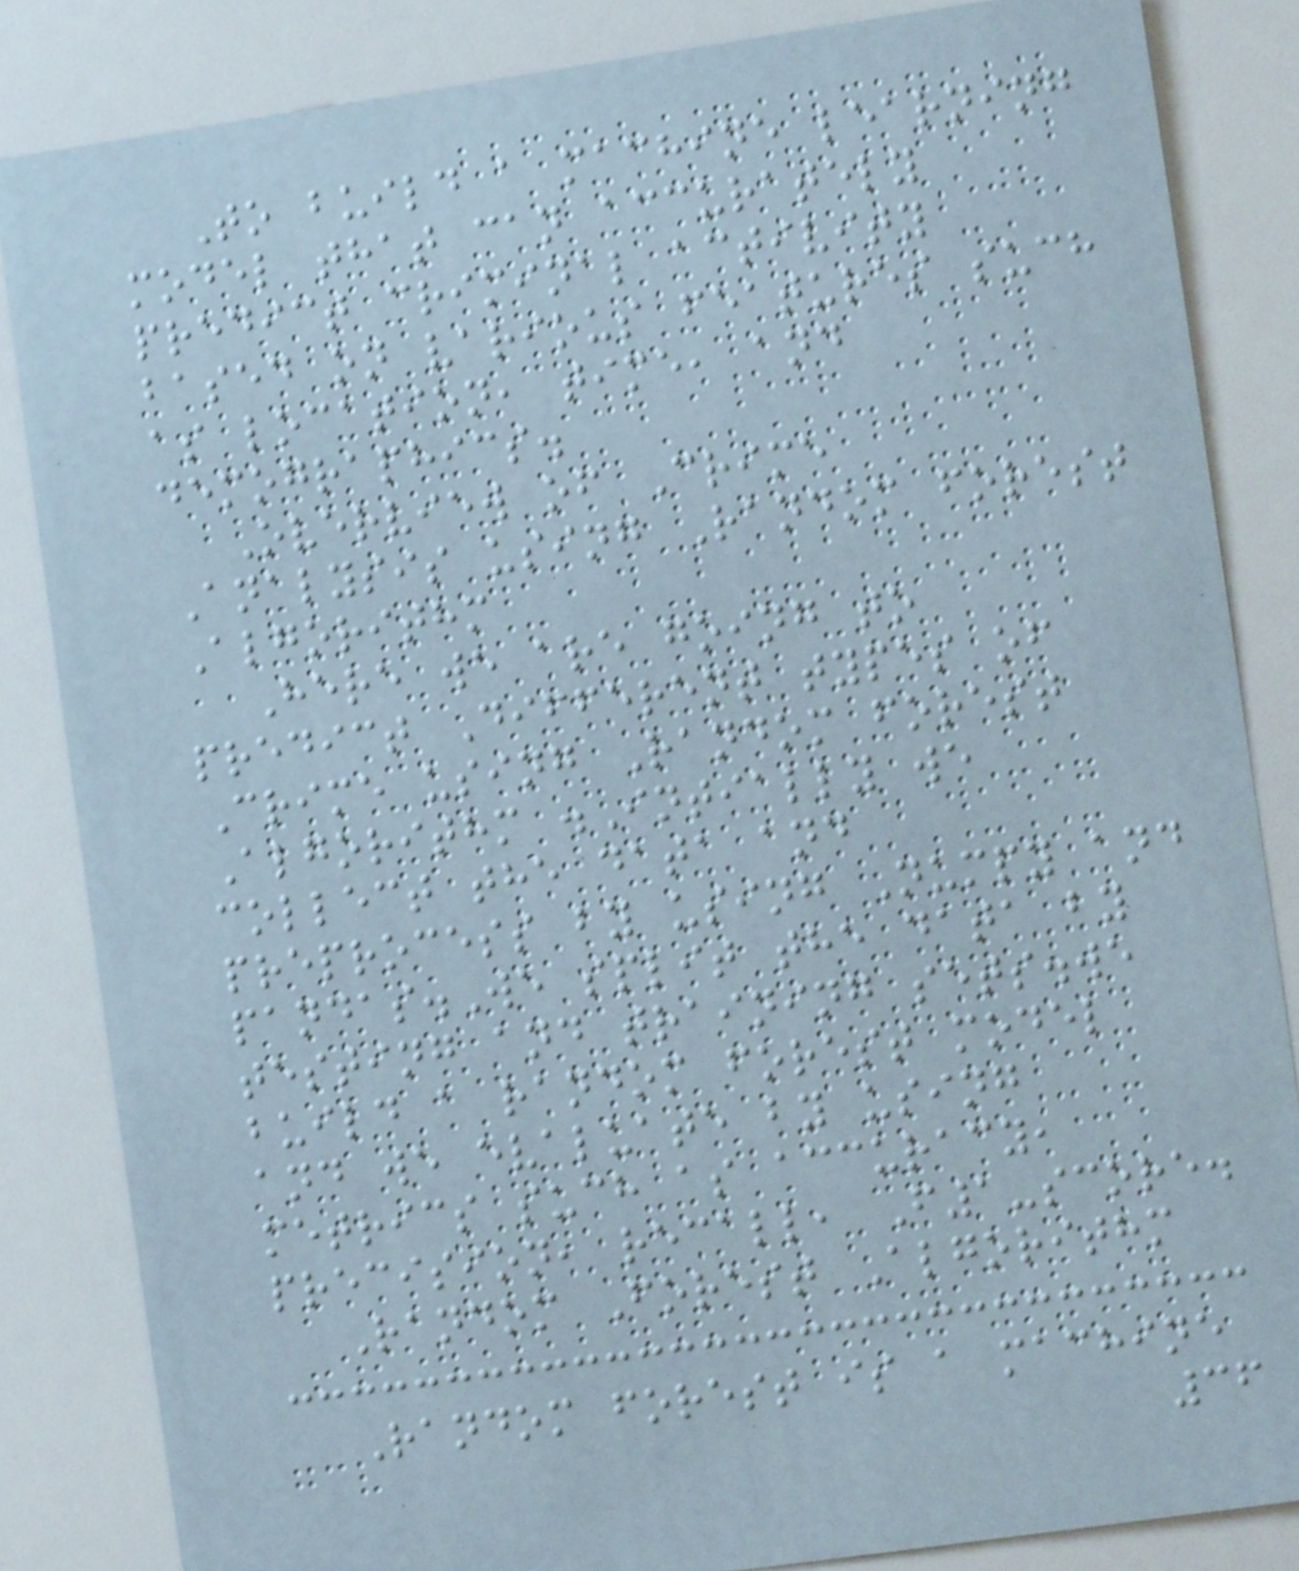To build a machine learning
model that can accurately
predict criminal activity
based on various features such
as location, time, and
demographics.
Overview of Crime
Analysis using Random forest
Algorithm
Here we are going to
predict Different types of
Crime using Random forest
Algorithm .Intially we
collect the data and
preprocess by using Numpy and
pandas.We split the data by
testing and training sets.we
build a random forest model
and we evaluate by using
metrics such as accuracy,
precision, recall, F1-score.
Random Forest Algorithm
Random forest is a machine
36
